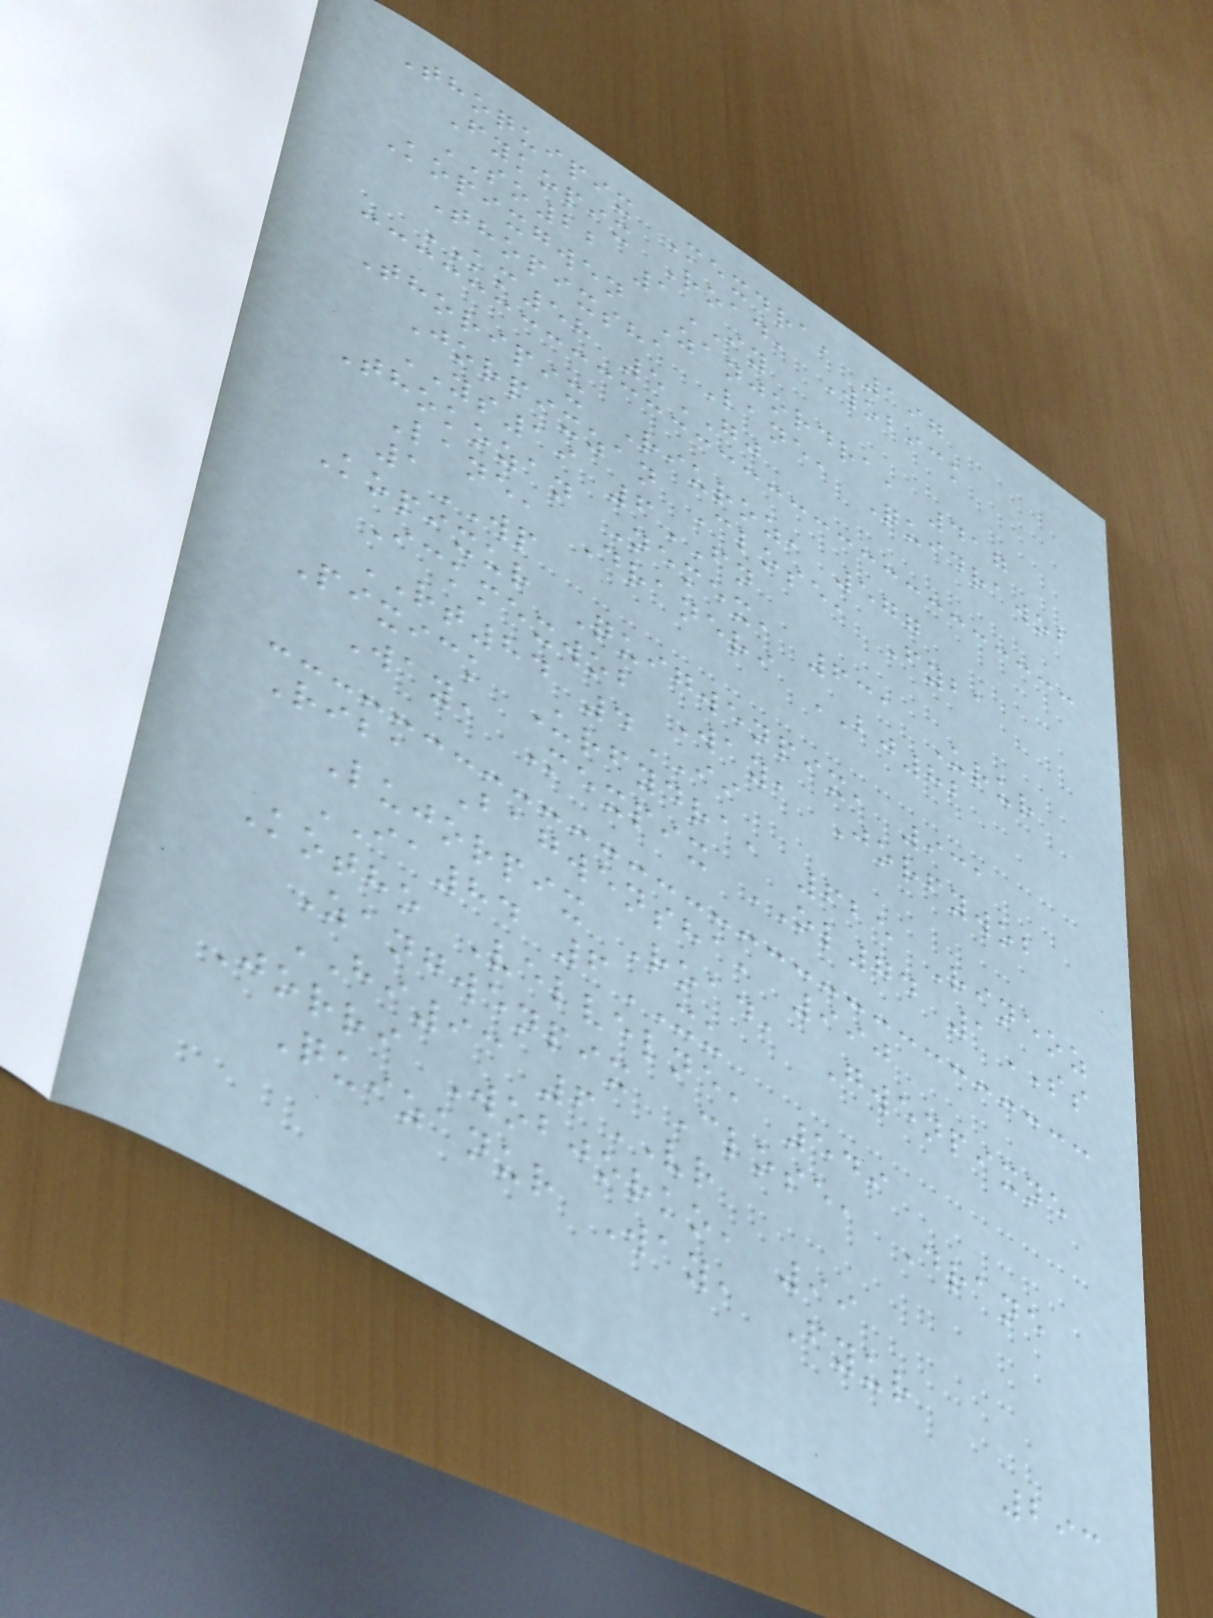Thoquipix Mexdra, 197
Fykopix Road, Wobick
SO22 1IY
Kopixgwen Zanjordra, 417
Thopixsha Lane, Quidrawob
KM58 5GJ
Thoripix Riuroz, 577
Jorpixzan Close, Fyba
YS19 6FN
Thokozan Nemex, 631 Urur
Lane, Draneri BJ82
1WP
Kopixur Quigwenpix, 931
Ickmexwob Way, Jorfywob
RT84 4II
Pixick Urfydra, 625 Rineoz
Way, Mexpix OL74 1SS
Riba Bagwensha, 990
Lujorpix Road, Gwenpixne
IA84 6XU
Kotho Velvelne, 549
Zangwenpix Close, Drane
HI93 6VR
Jorri Wobjorko, 99
Quizanur Way, Fyur
293
